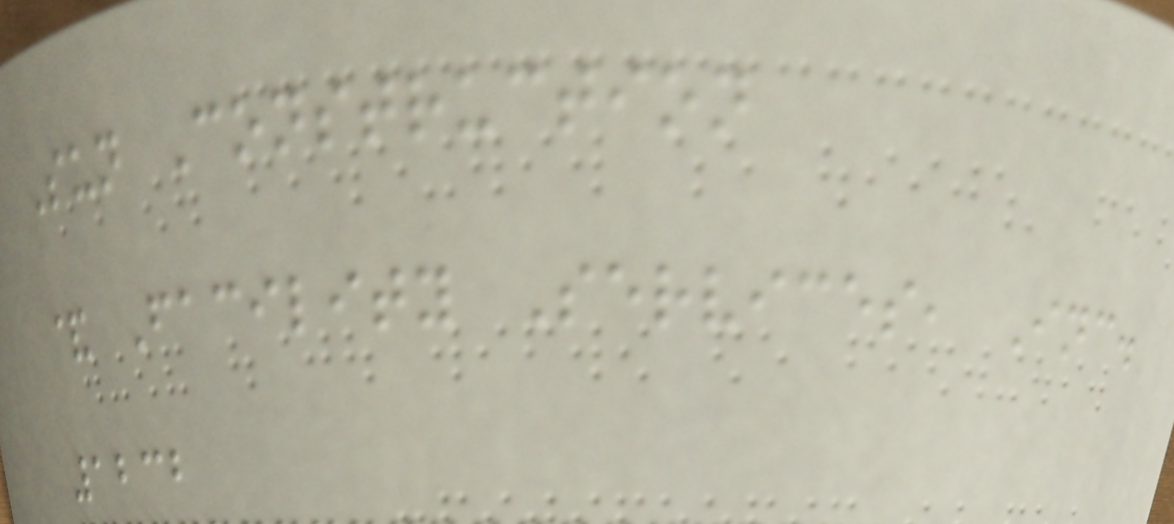Sun Construction
& Facility Services, Inc.
1232
